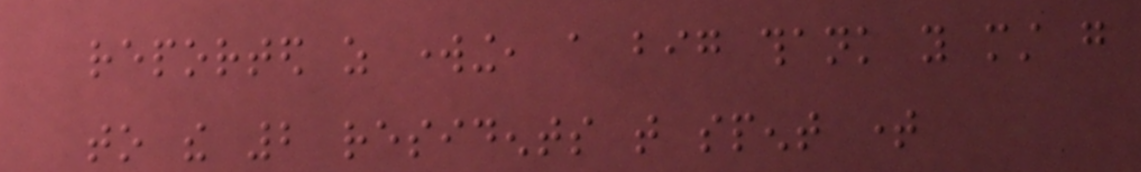reported as working, a big thank you must go
to the 2 residents that spent time
